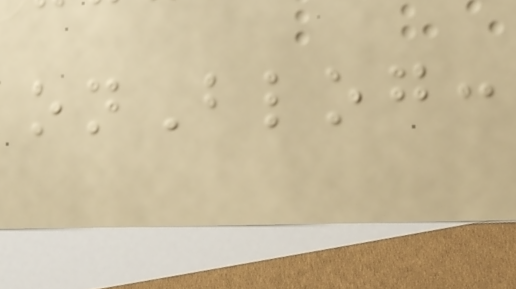onBlog:
